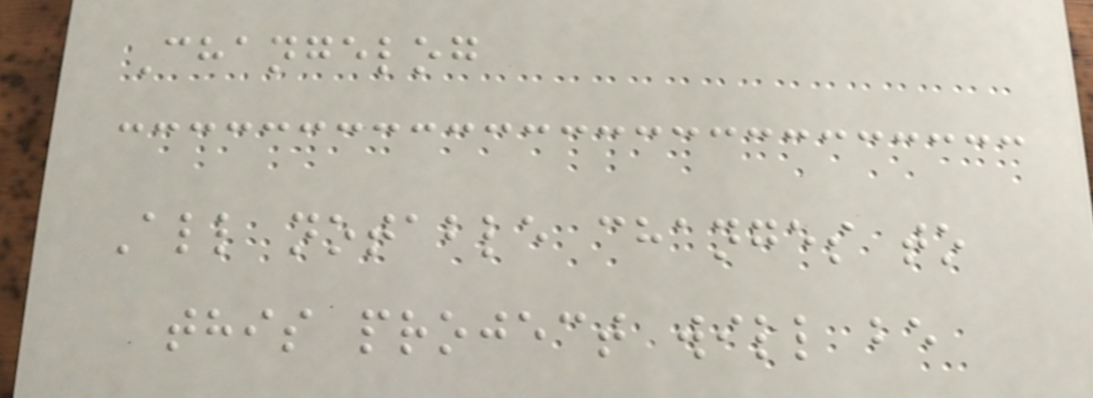Changelog
All notable changes to
this project will be
